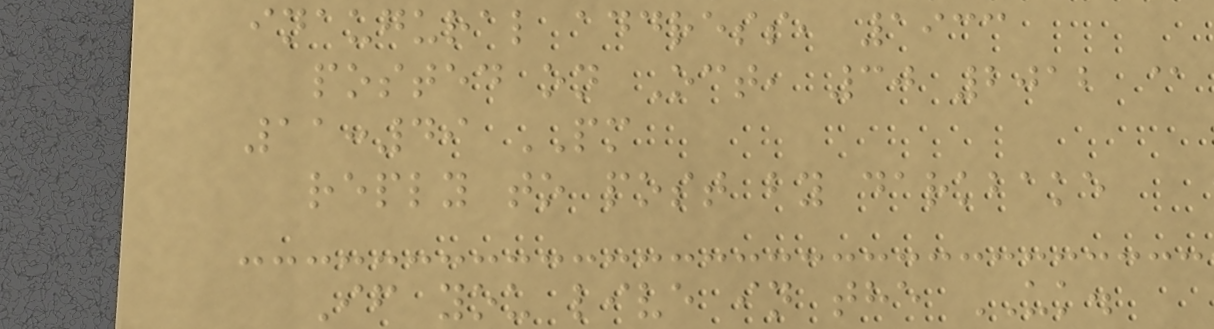inaugural address, 1933
posted on Oct, 30 2012 @
11:49 PM
reply to post by darkbake
If you live in the UK.
